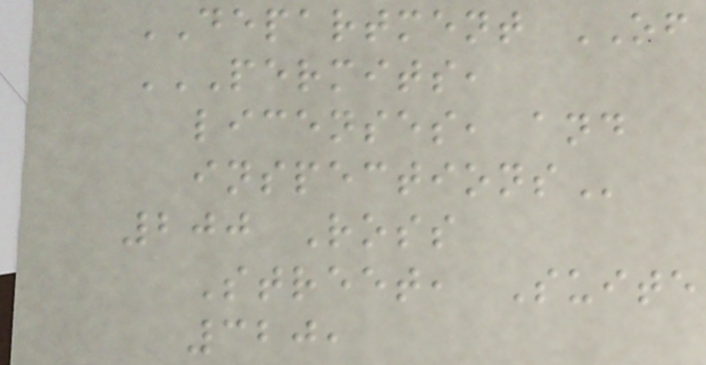DEPARTMENT OF
PERMITS,
LICENSES, AND
INSPECTIONS
200 Ross
Street, Suite
320,
